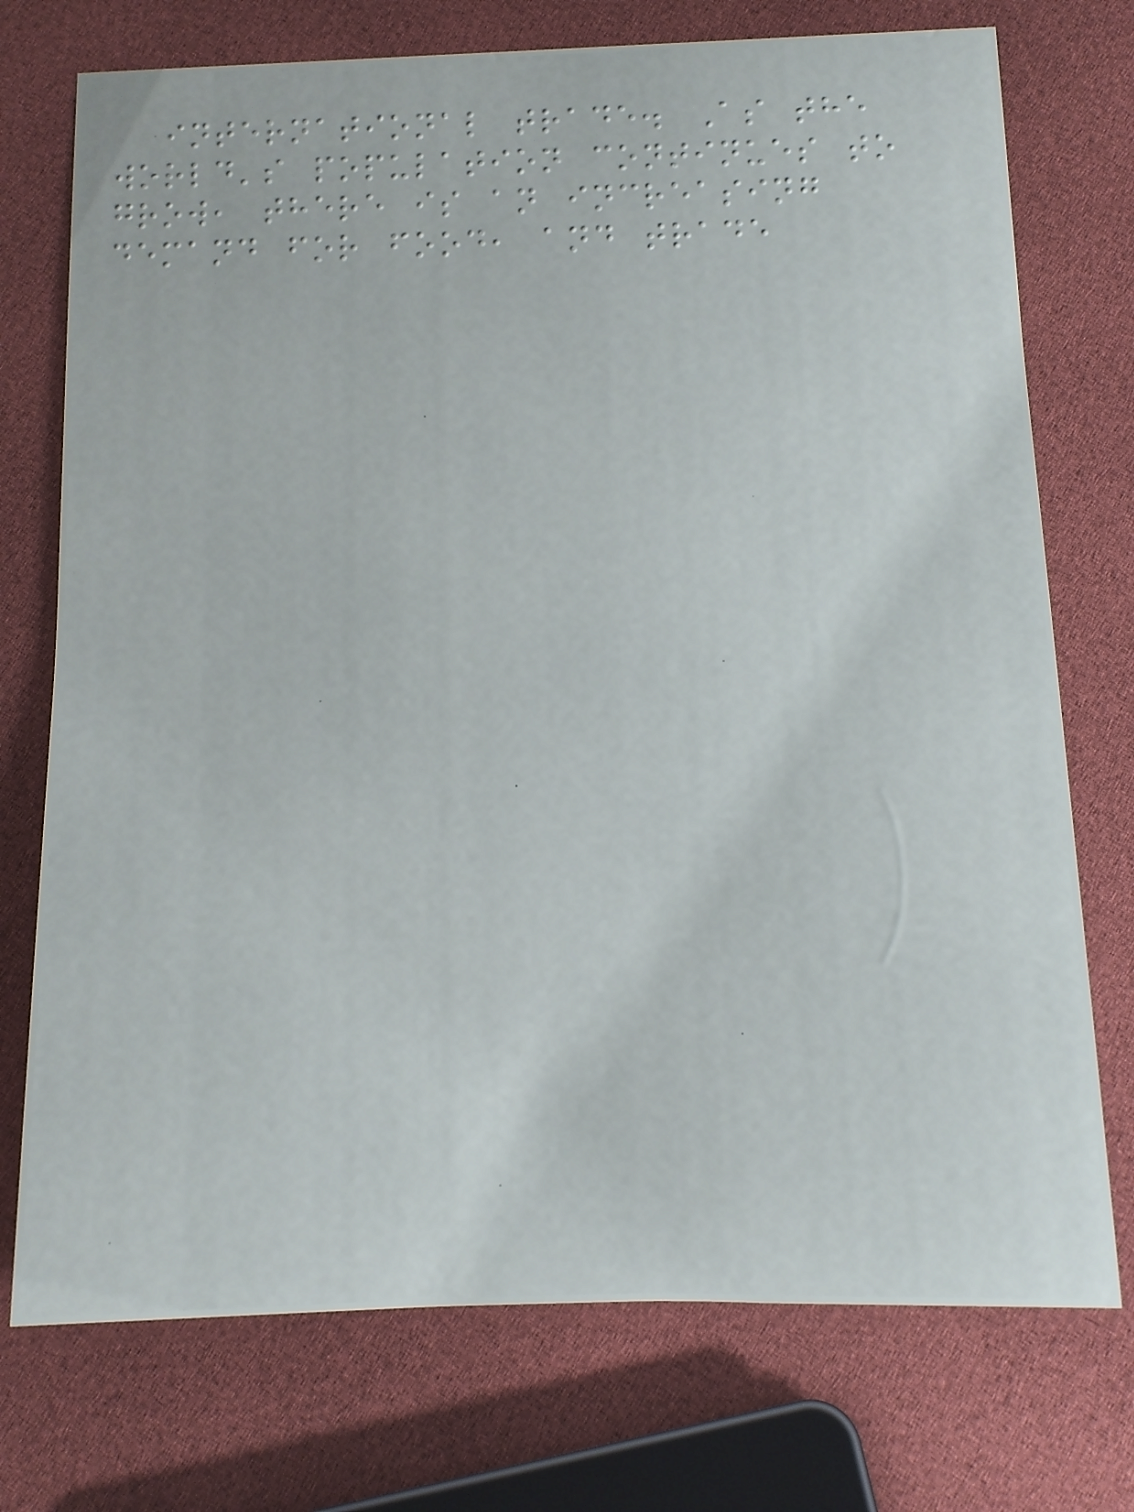international trade. As the
world's population continues to
grow, there is an increasing
demand for food, and trade
